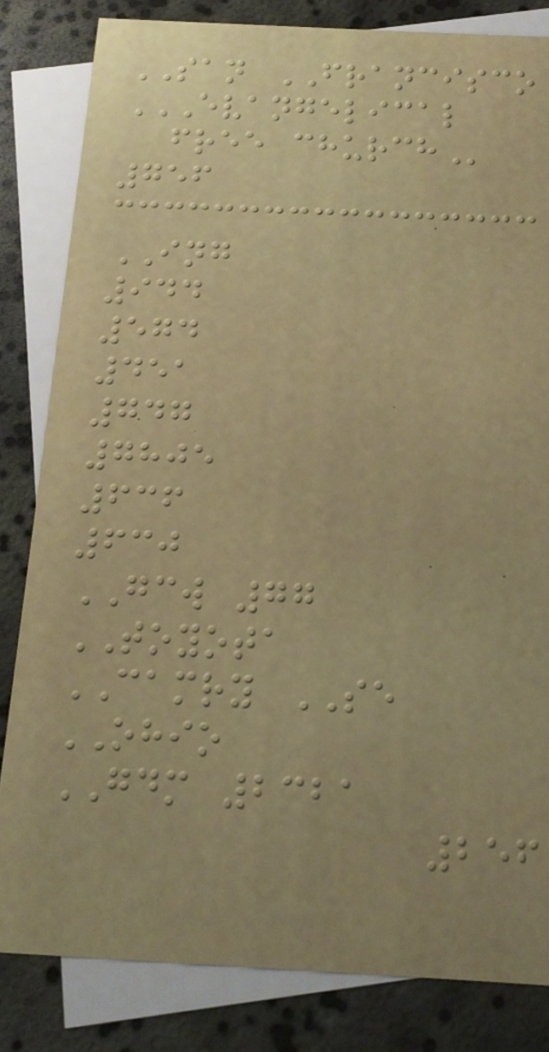SAN FRANCISCO
EVANGELICAL
FREE CHURCH
756
ING
944
574
451
747
7805
636
630
GCW 77
TOYOTA
CAMRY SE
OHIO
GDM 2321
256
